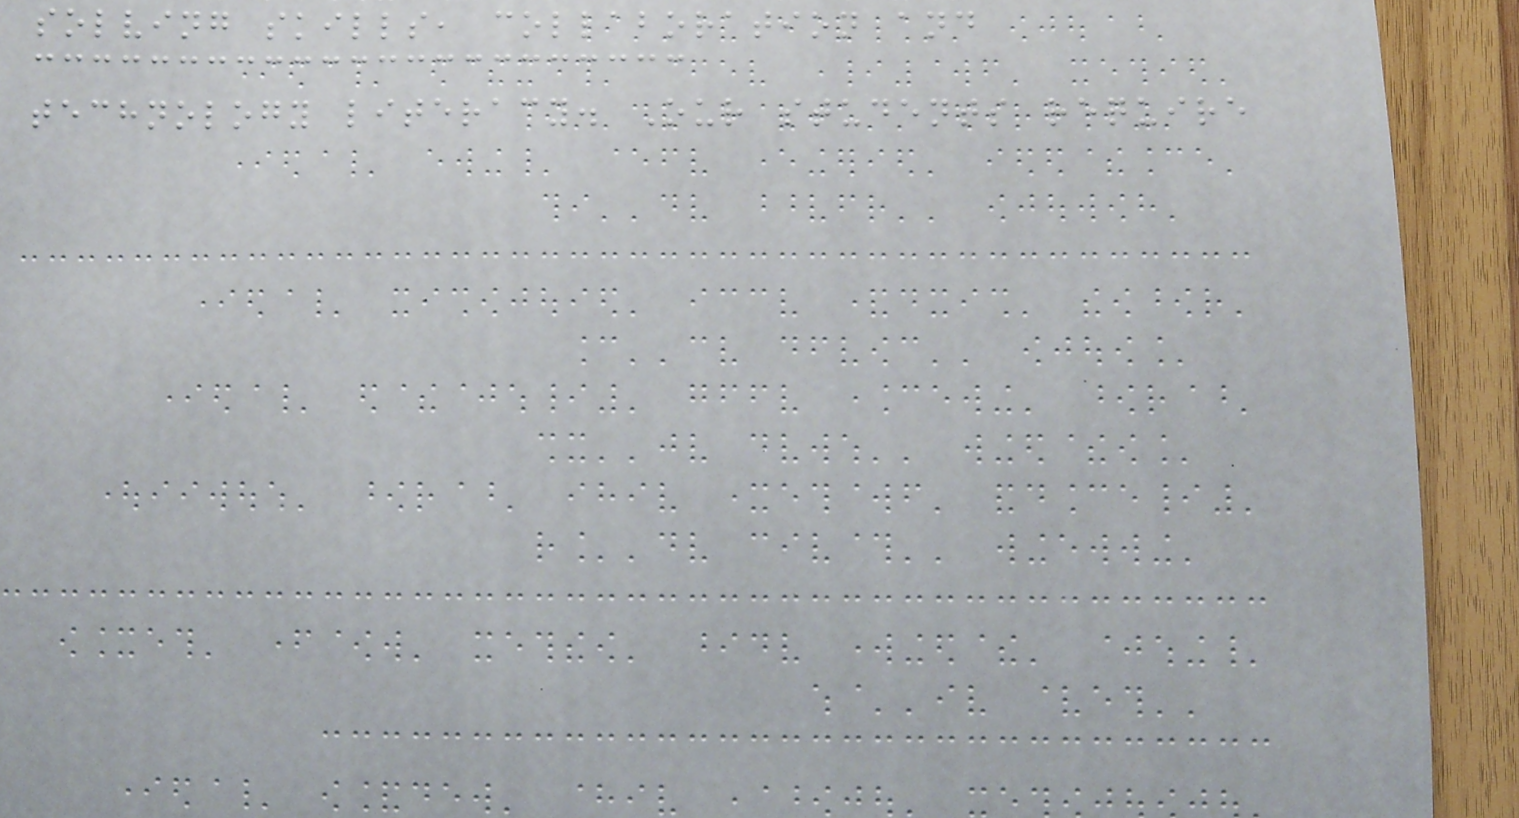solving skills, collaboration and
technology literacy. Our students require
